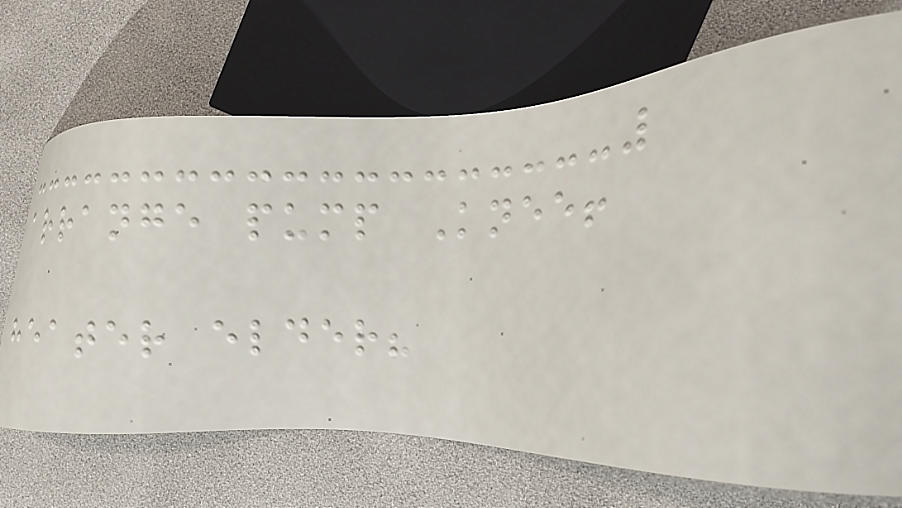arrange pump Knee!
heater elder?
